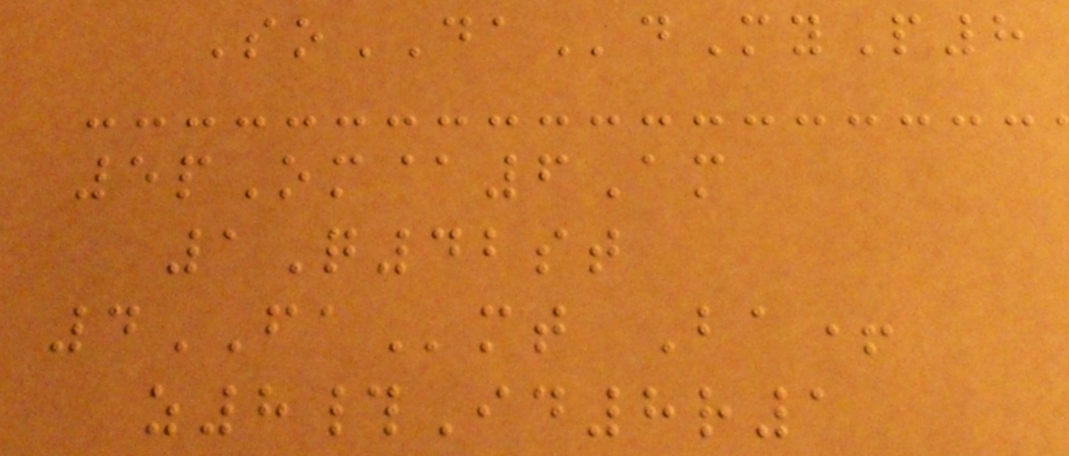SoDAdMyP8
5pOm@6Am
1Q42st
4FAmt Ba+
z8#Id8r1
